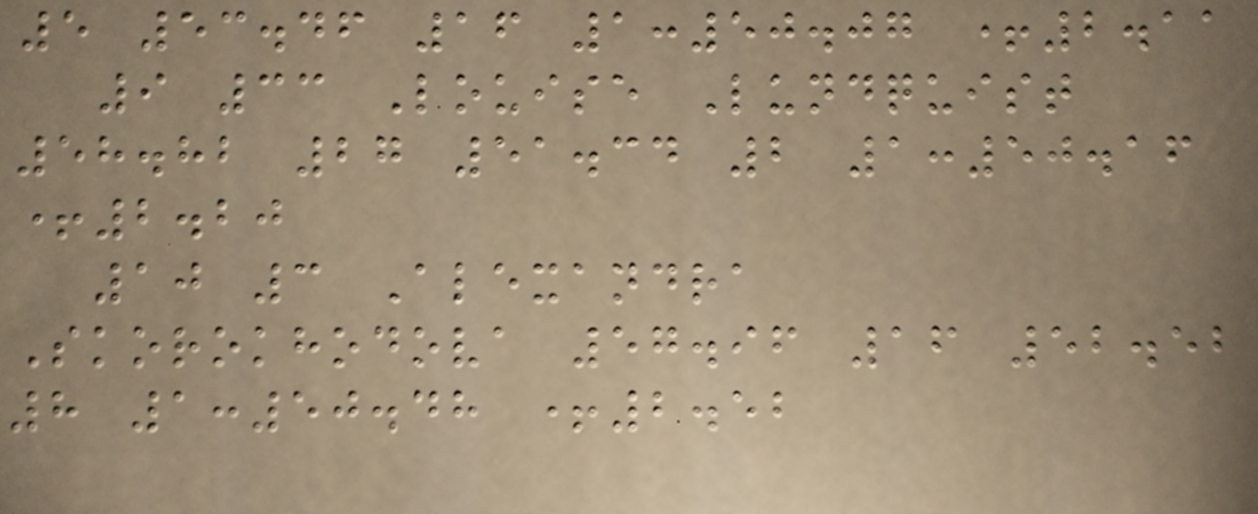5 53.46 16 1:50.07 +2.11
9 33 Louise Lundquist
58.82 27 51.34 2 1:50.16
+2.20
10 3 Alexandra
Skorokhodova 57.96 16 52.52
8 1:50.48 +2.52
